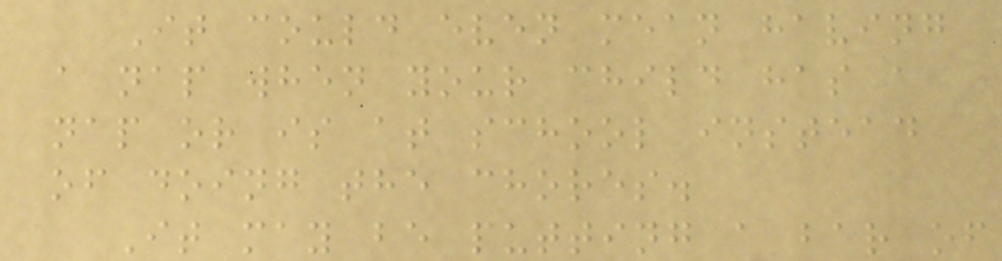It could even mean having
a nap when your child has a
nap or is at school instead
of doing the chores.
It may be putting a bar of
